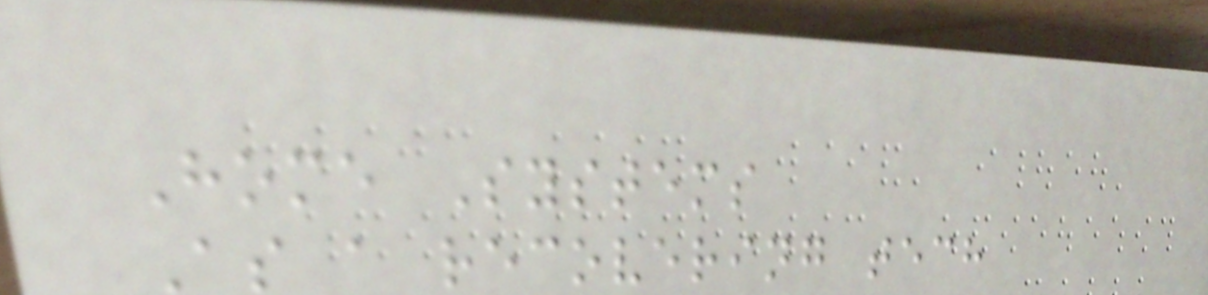Home Systems
As a recovering tech
